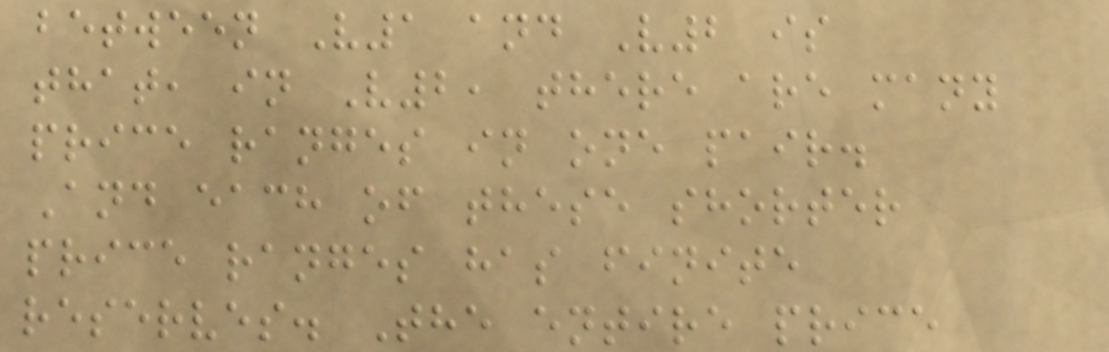between V1 and V2 is
that, in V2, there are many
price ranges in one pair.
And each of these shorter
price ranges has finite
reserves. The entire price
